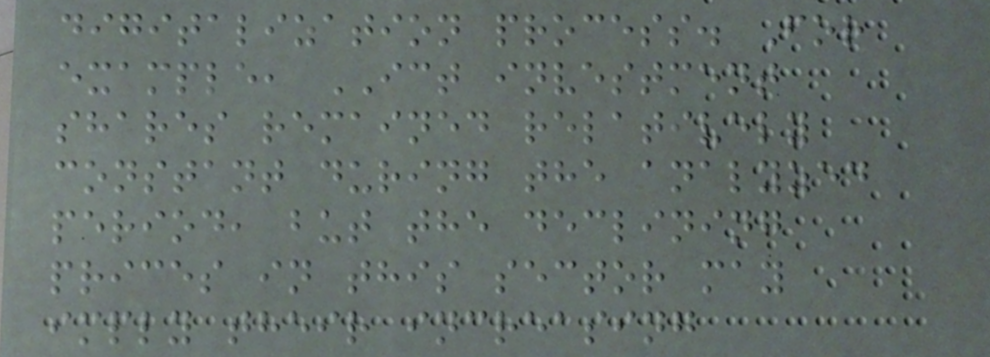digitalization process. For
example, ICT investment
shares remained relatively
constant during the analyzed
period, but the declining
prices in this sector may
imply their increasing
